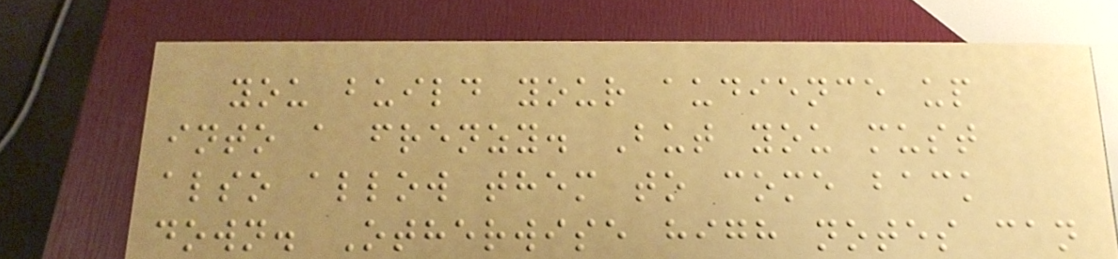you build your audience up
into a frenzy. But you must
also allow them to come back
down. Otherwise high notes can
